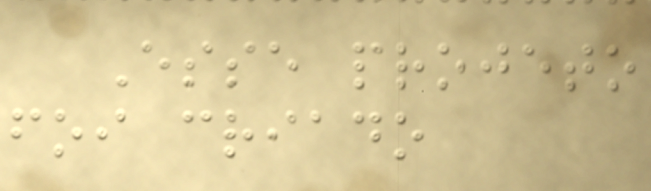Esse projeto
foi criado
